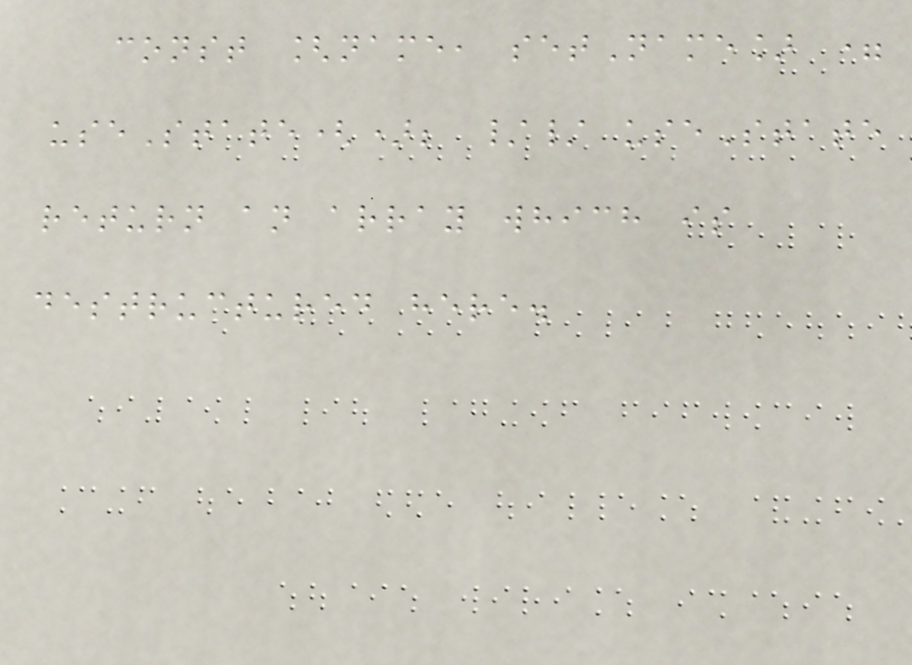const [name, setName] =
useState(); // useState
return an array which is
destructured here.
